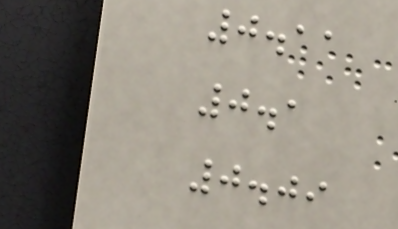0.11
0.1
0.09
